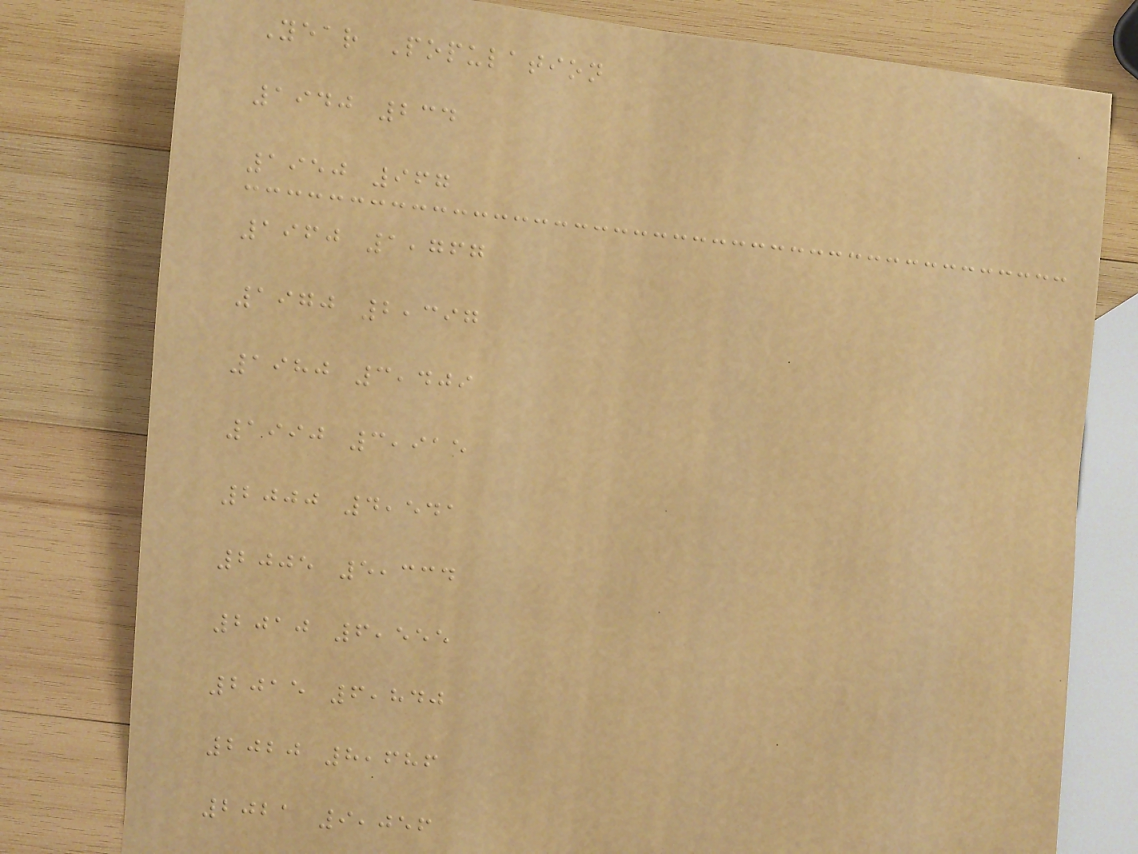Year Population
1940 234
1950 967
1960 1,767
1970 2,397
1980 3,409
1990 3,915
2000 4,541
2005 5,334
2010 6,555
2015 6,840
2020 8,686
2021 9,056
